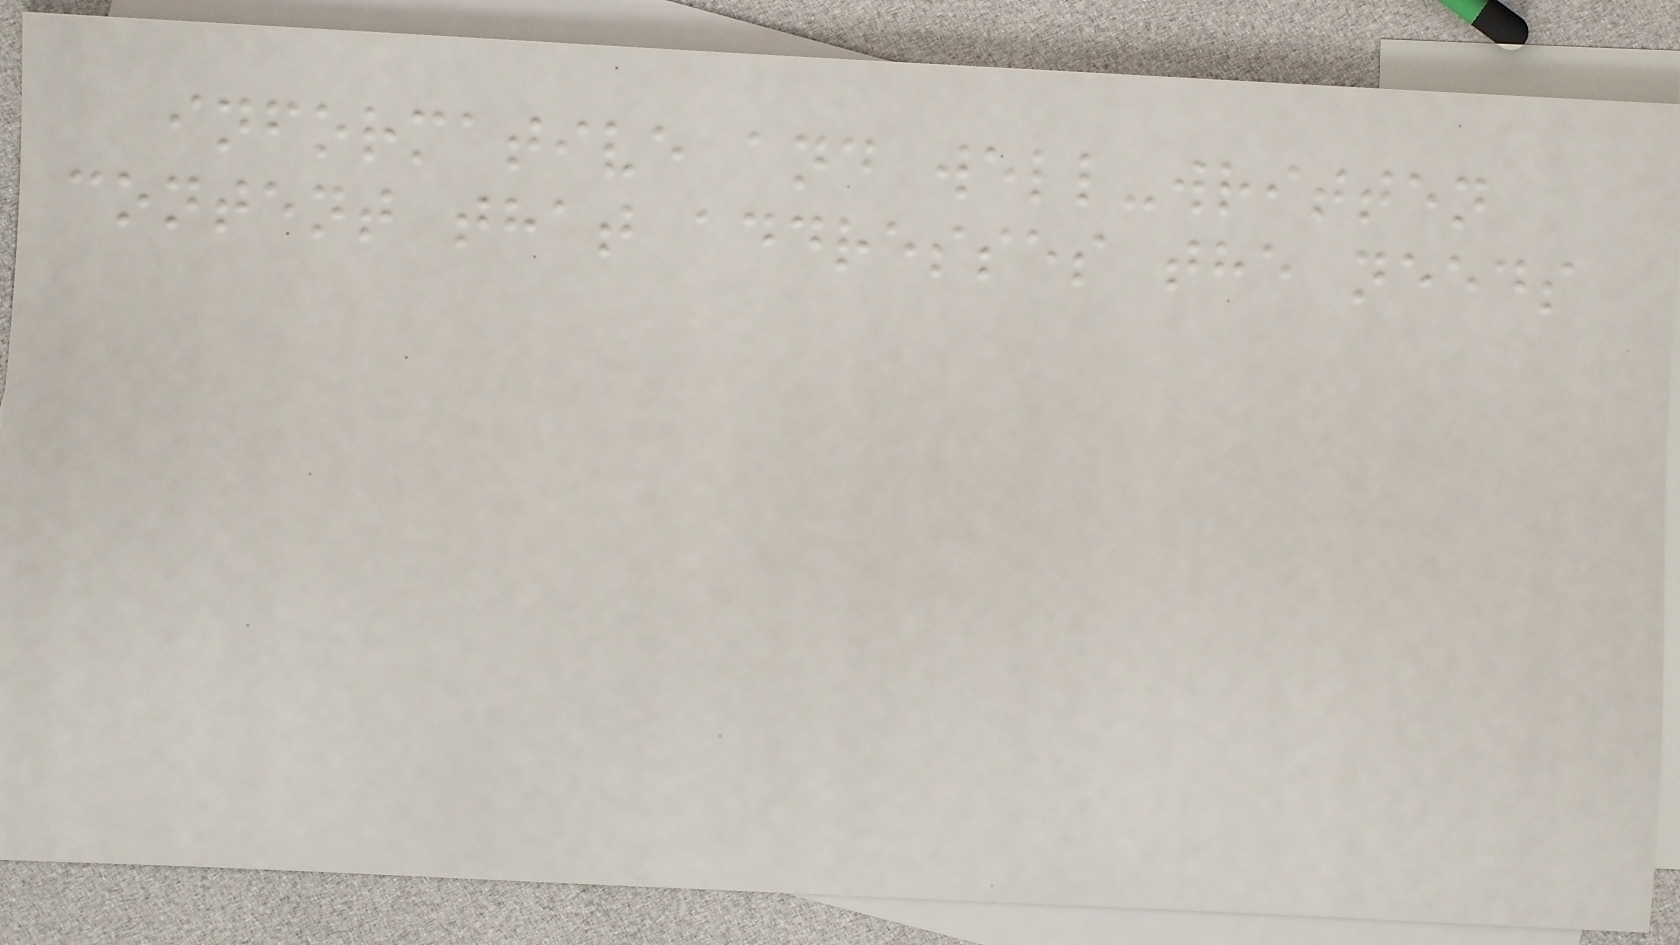informative and well-written
content that addresses the needs
